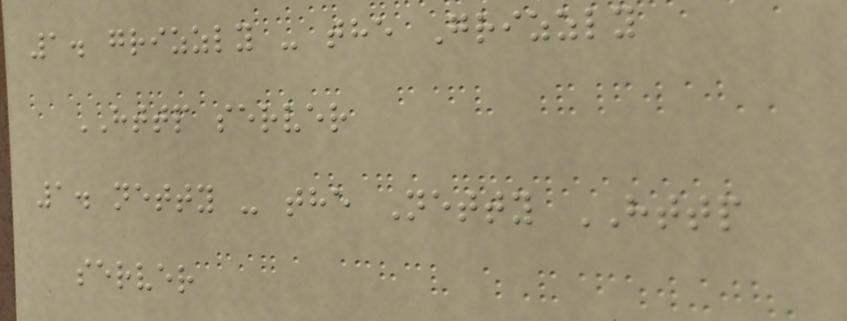1. grizzly - the Grizzly
HTTP server
1. netty - the Netty HTTP
server
